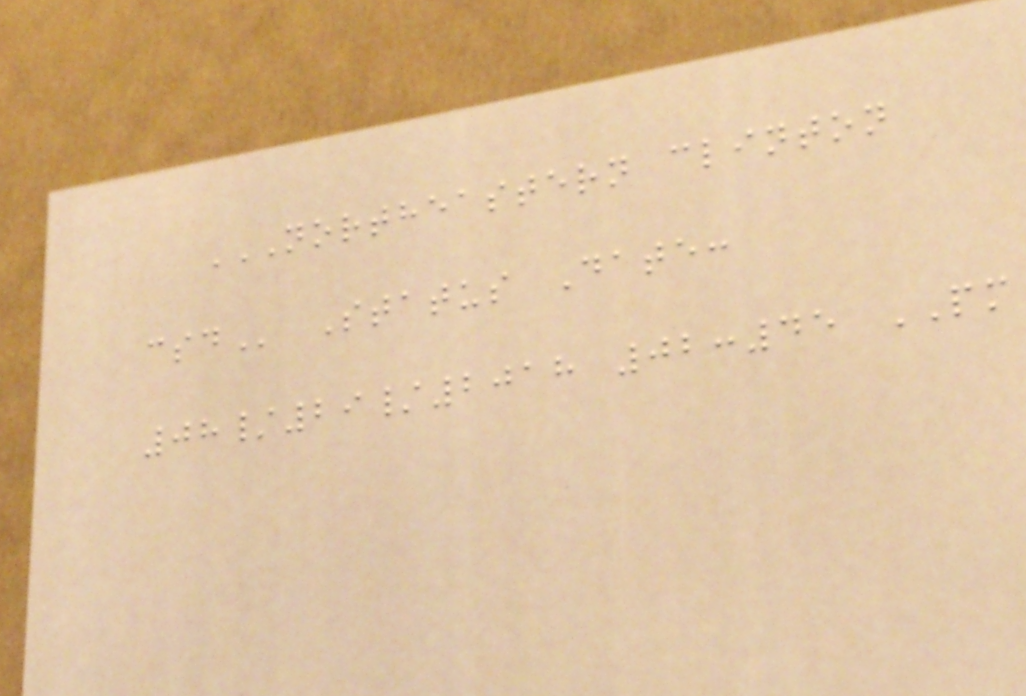NORTHEASTERN CLINTON
CSD Status Date:
08/29/2018 02:45 PM
